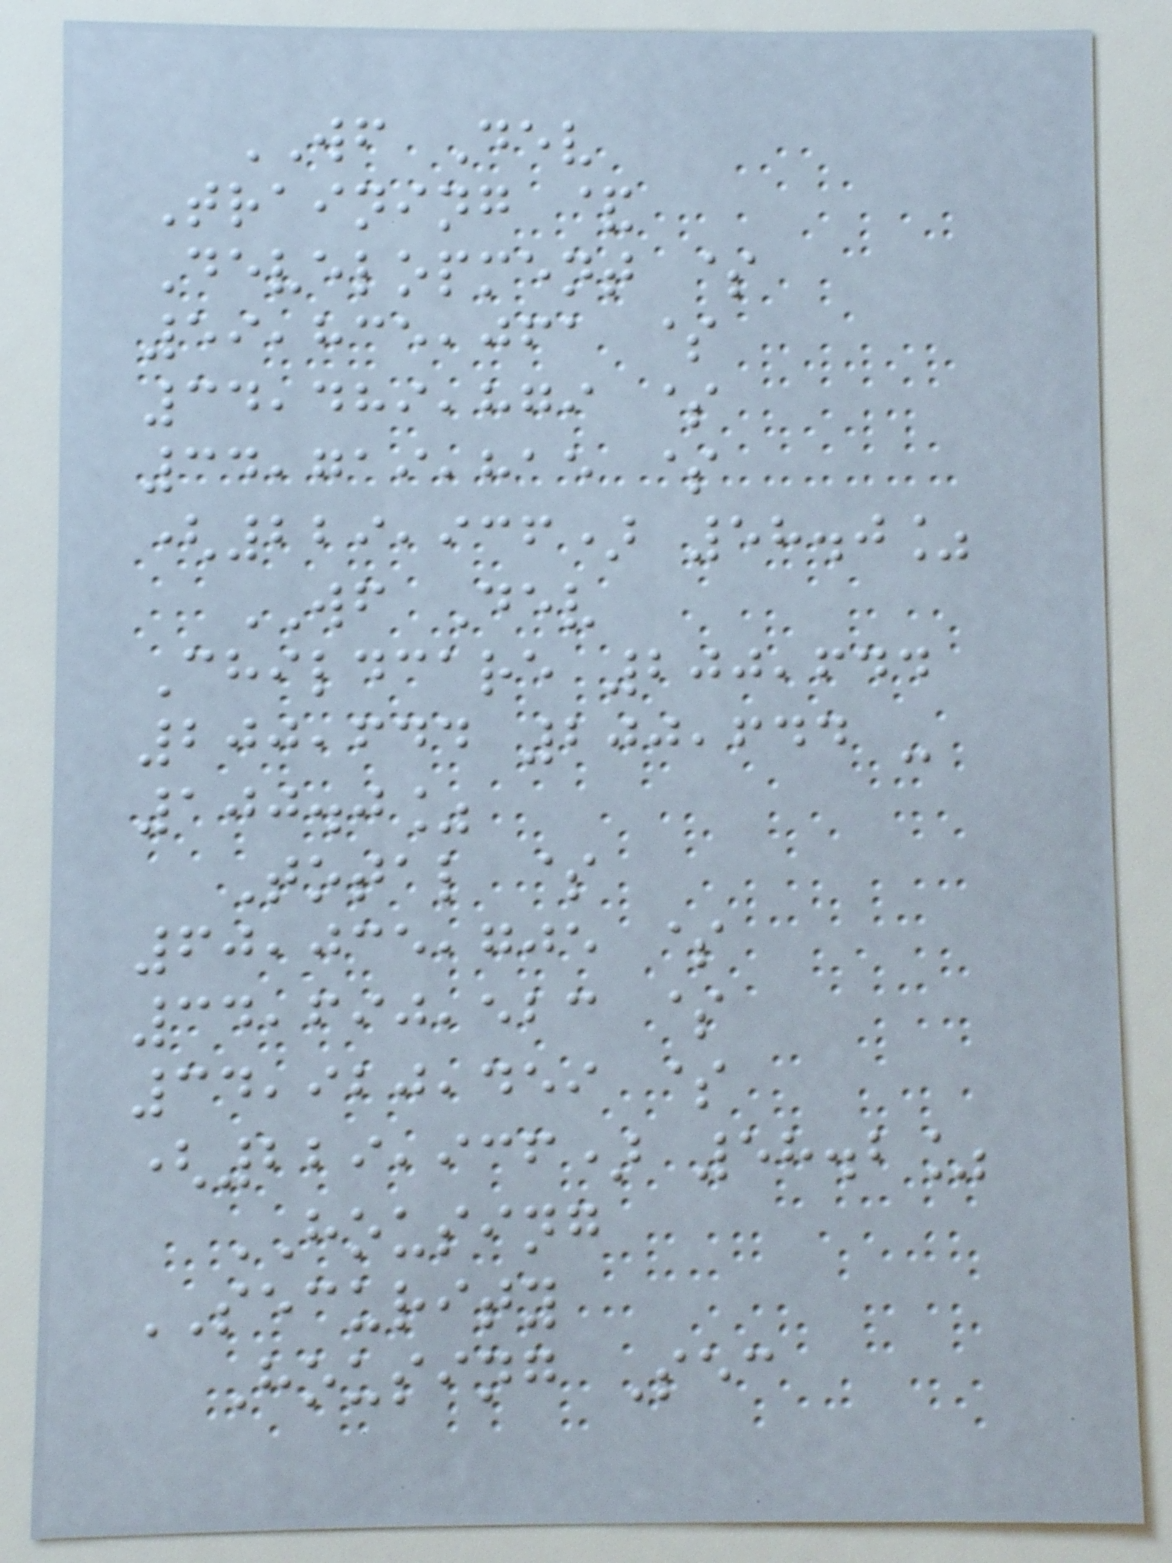WF Dev
Training &
Development $
59,835,061 $
34,489,879 $
34,719,815 $
(229,936) 58.0%
WF Dev
Childcare 200,644
200,644 200,644 -
100.0%
Total $
60,035,705 $
34,690,523 $
34,920,459 $
(229,936) 58.2%
HOUSING
SECURITY
Housing Sec
